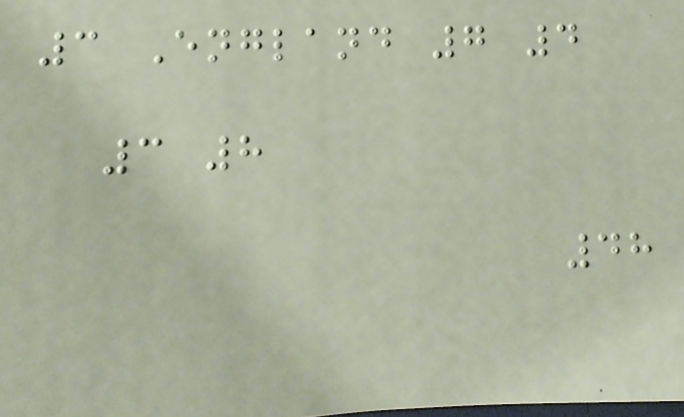3 England 7 4
3 8
48
